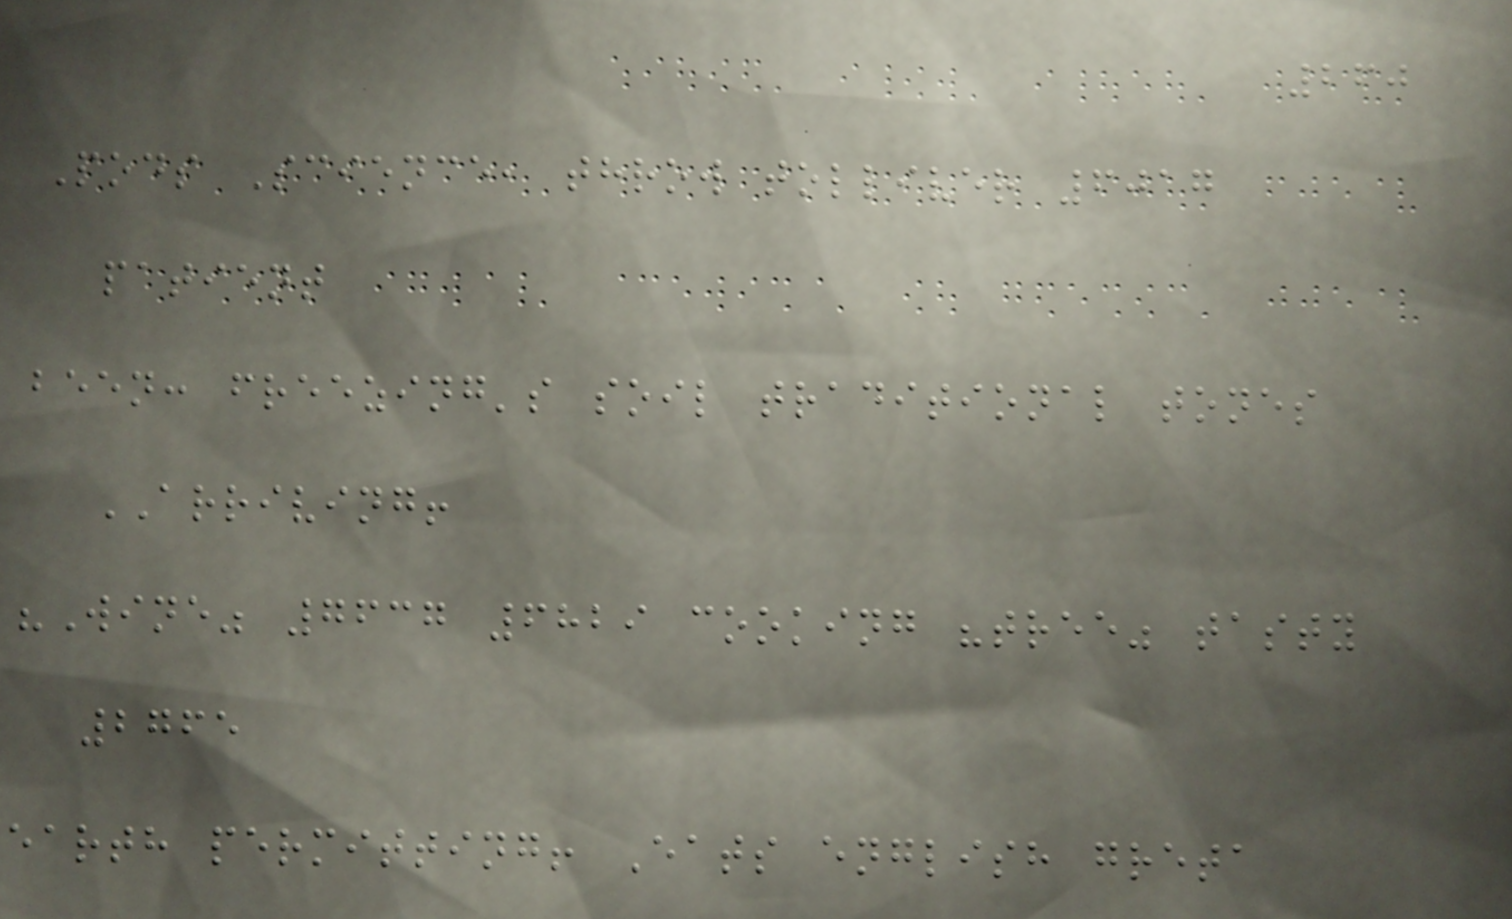260
Pods Science, throw tolliver 6017
patient
been: freezing's soil traditional tones
ARRIVING!
"Wine" 7637 6829 cooking "tree" tasty
2765
earth permitting! Eats english greta
